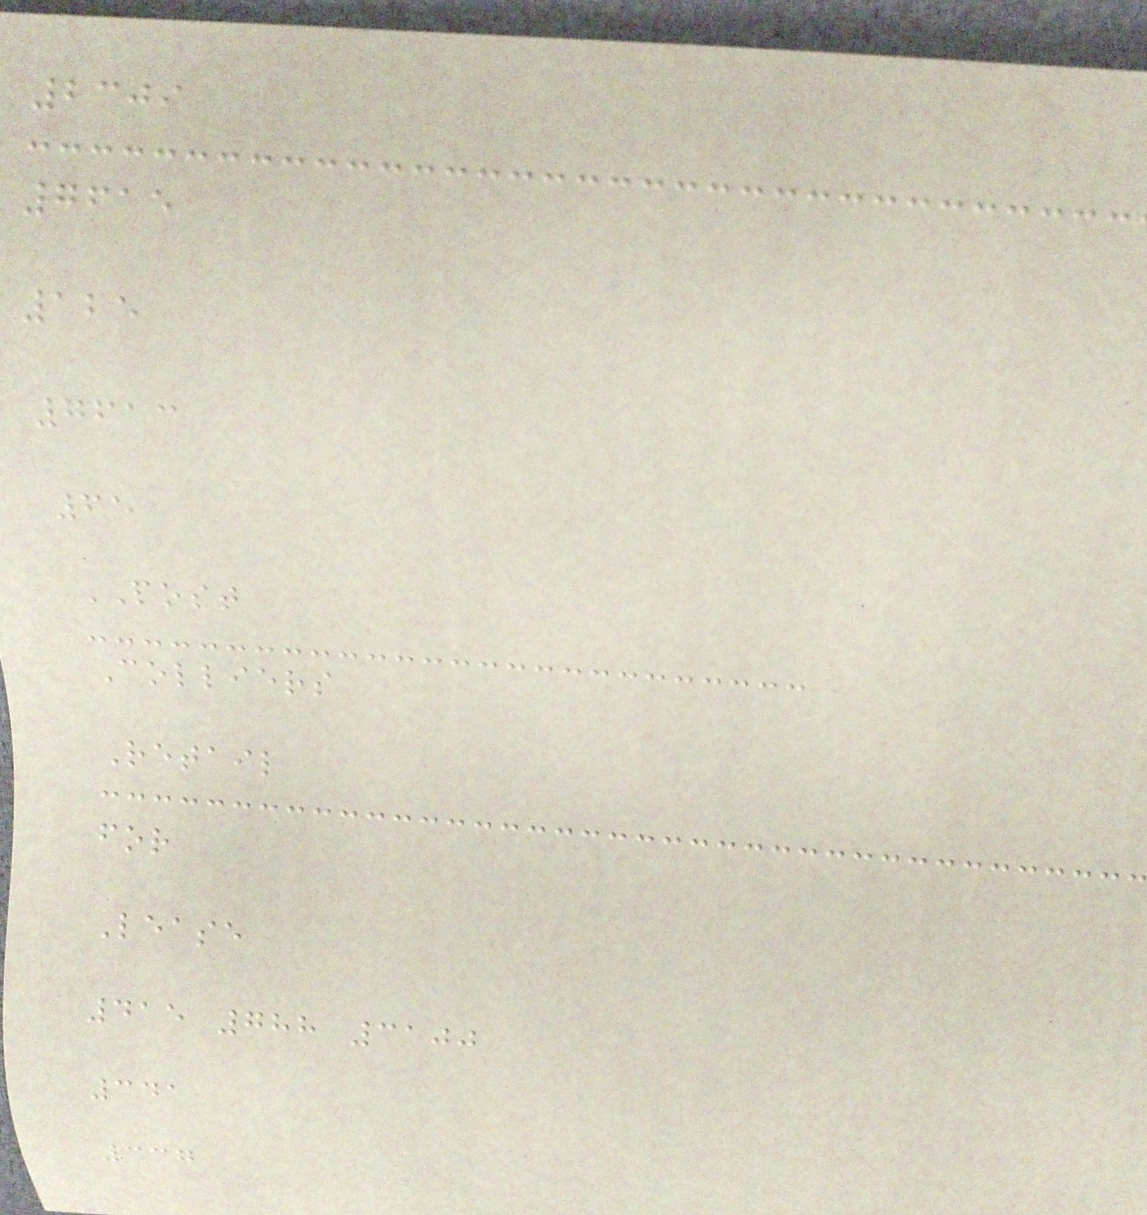2309
7615
125
7613
65
POST
Colliers
Retail
for
Lease
415 788 3100
341
337
